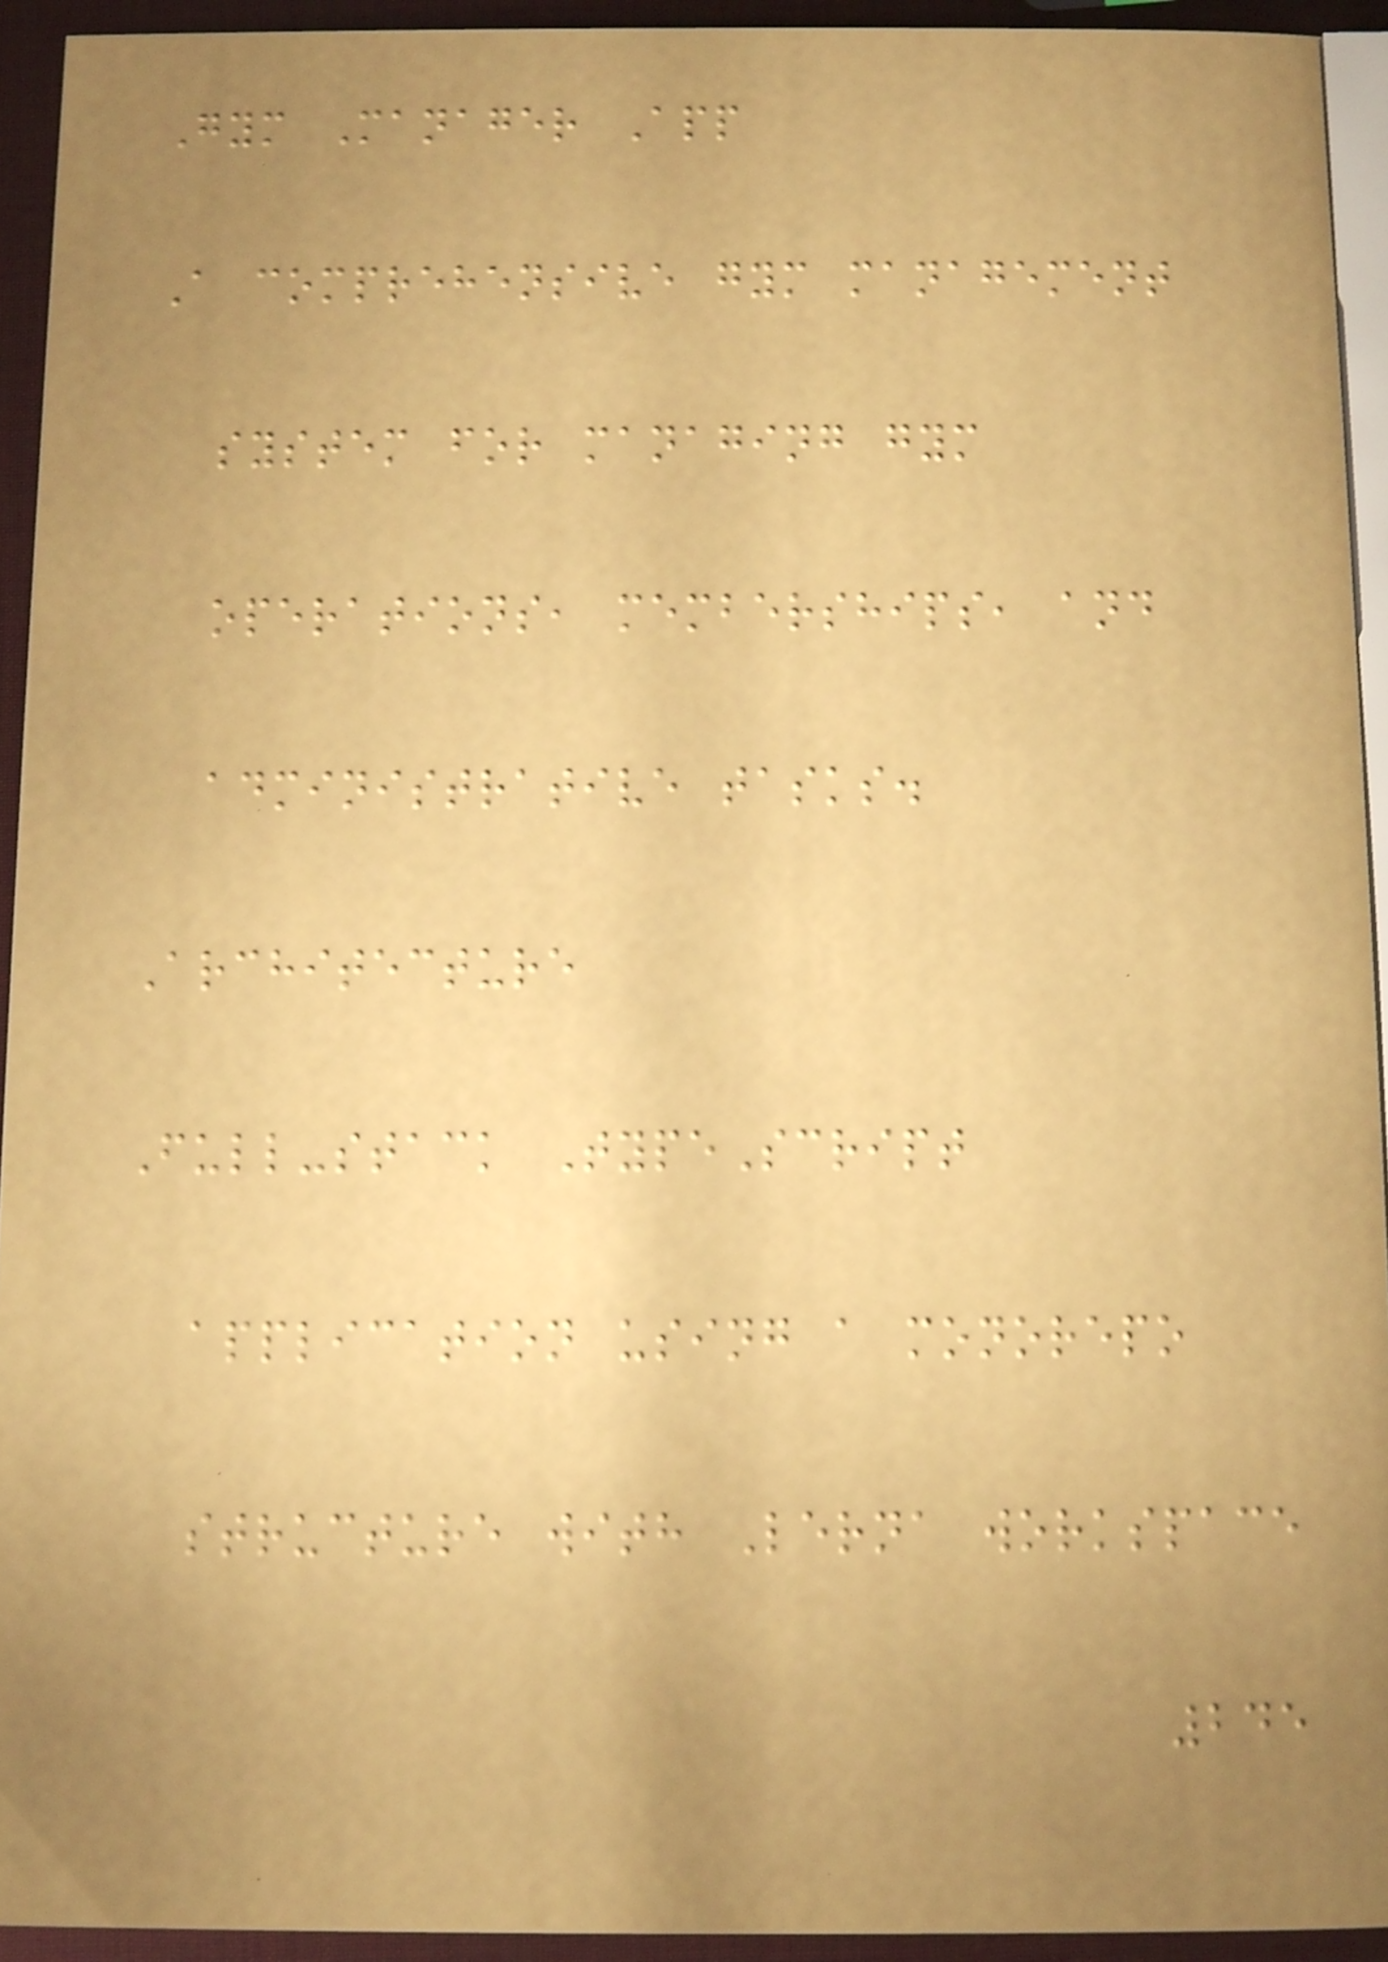Gym Manager App
A comprehensive gym management
system for managing gym
operations, memberships, and
administrative tasks.
Architecture
Full-stack TypeScript
application using a monorepo
structure with Lerna workspace
245
